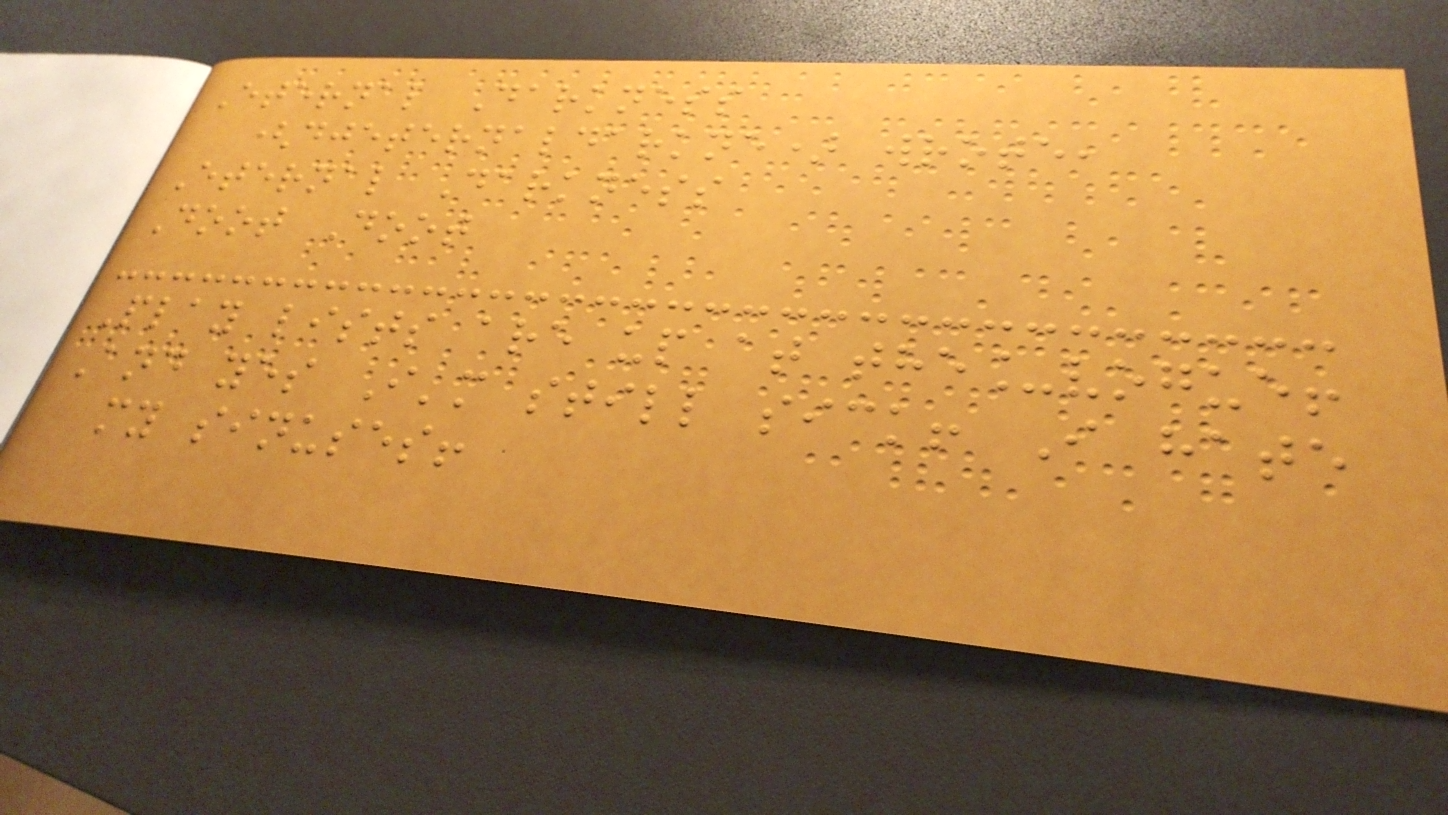Eternal Darkness
(djeternaldarkne) wrote,
Eternal Darkness
Doot Doot
Play lists are up at the_vogue!
And yes I'm still sick! I hate
my sinuses!
